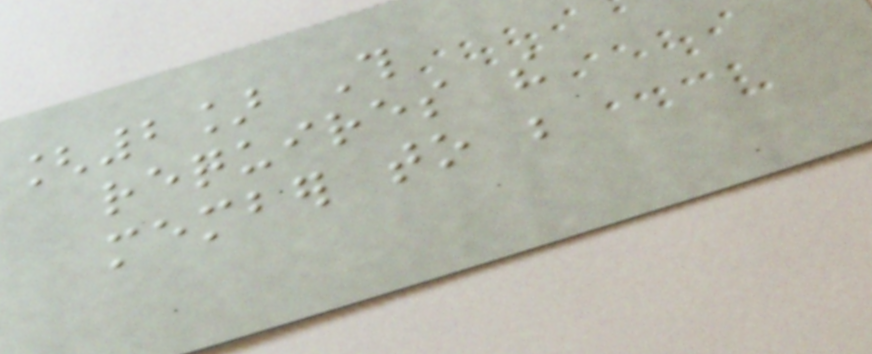[2] This
requires the
member to be
